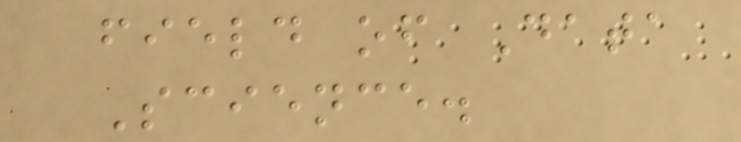field of Data
Science.
